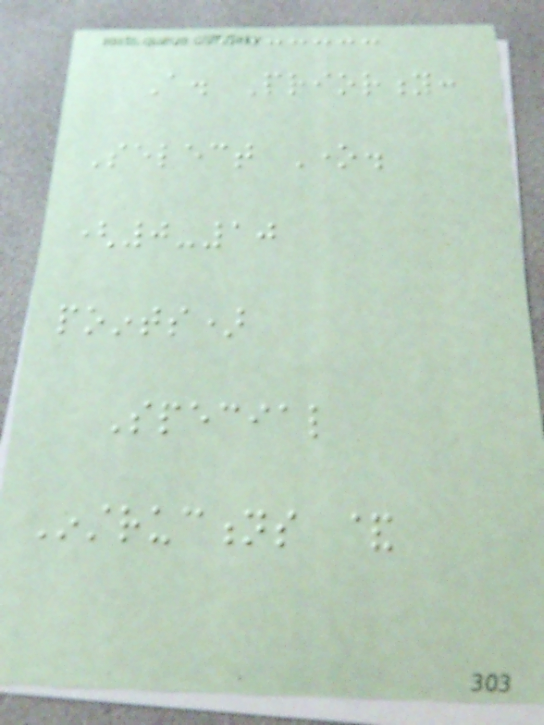A. Priority:
Select One.
(0-10
points)
Special
Instructions &
